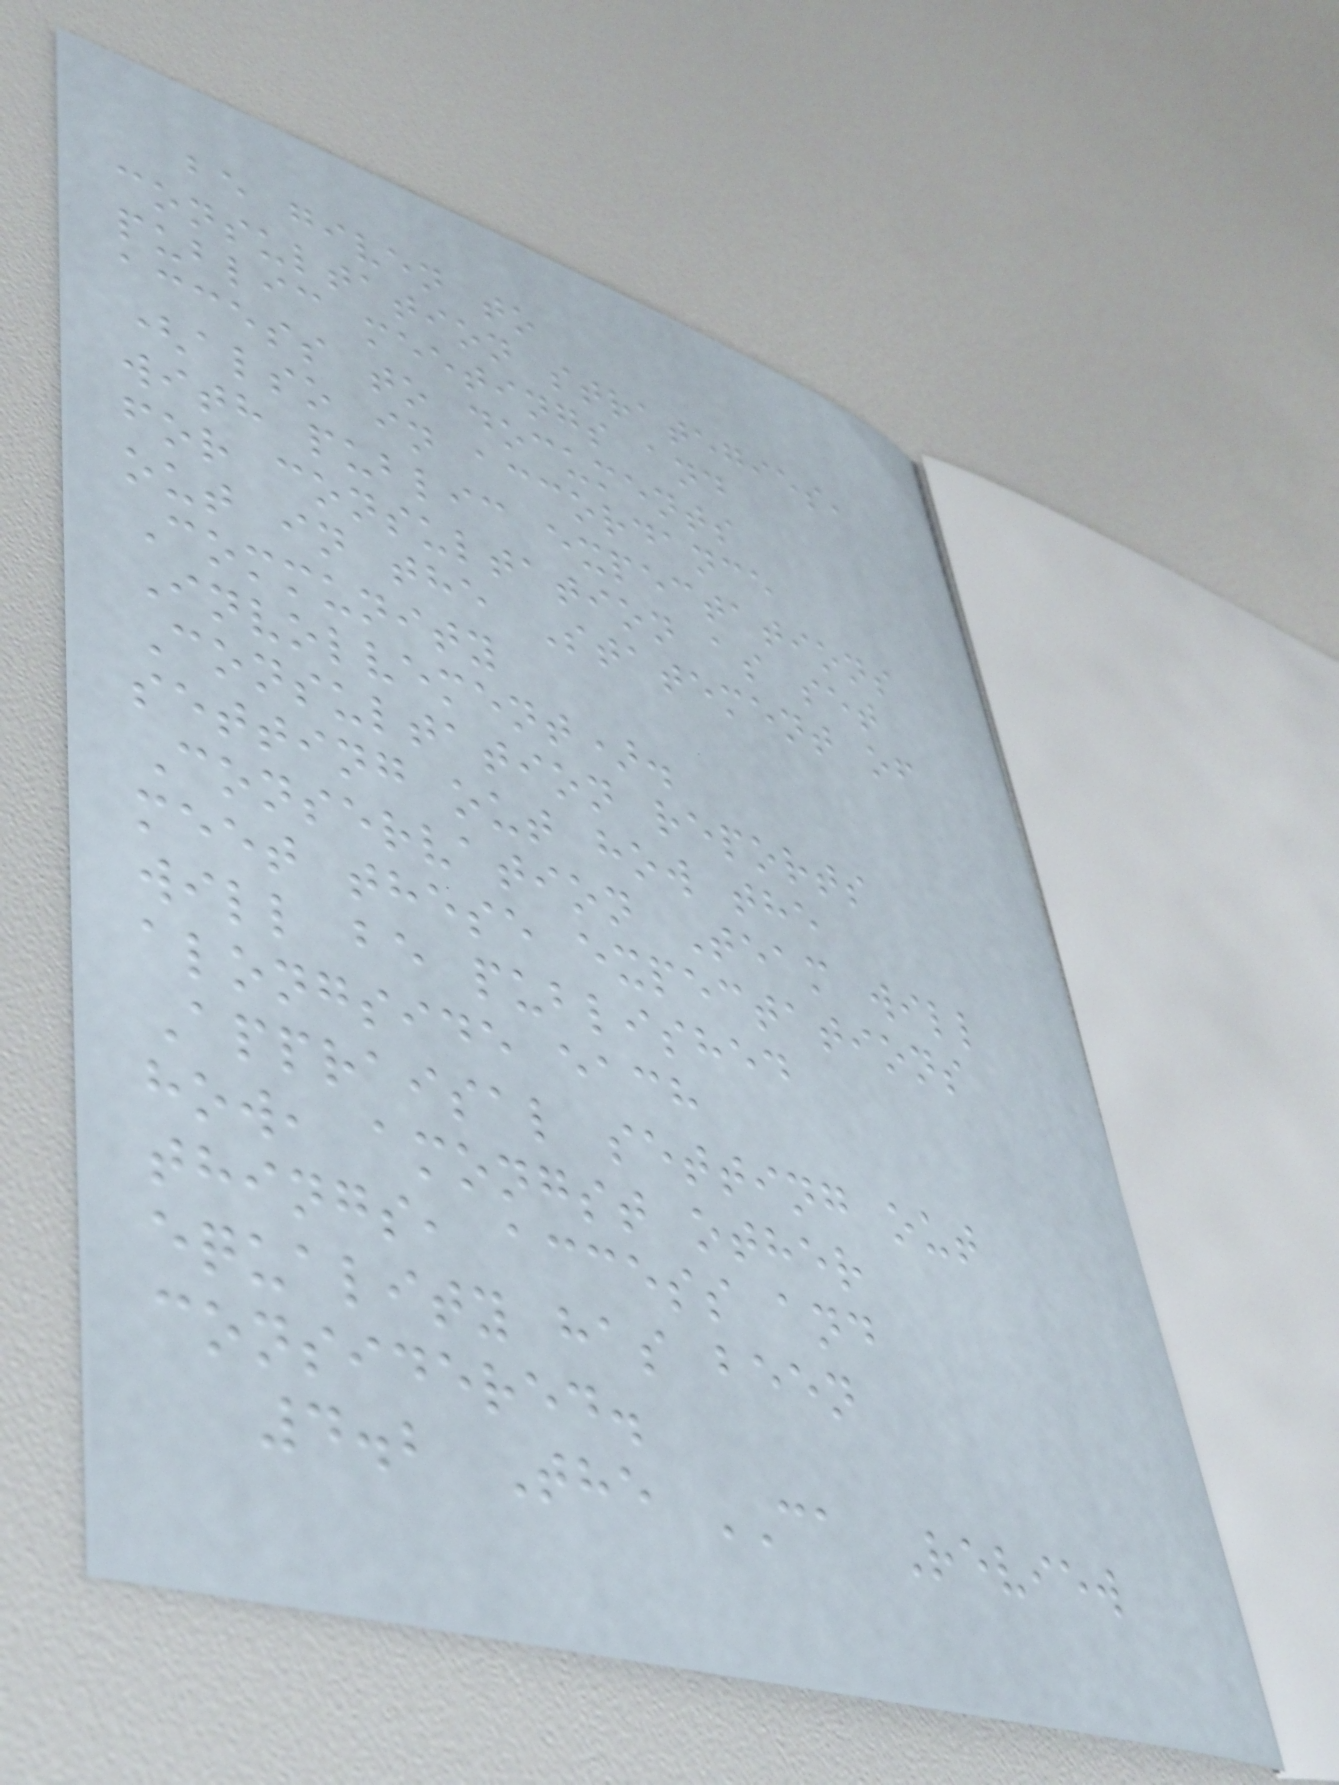be given to
consultation strategies,
public meetings and
access to documents
(also in accordance
with public expectations
for consultation as set
out in the Statement of
Community
Involvement).
Consultation reports
setting out how the
Conservation Team will
meet these expectations
will be published
alongside each
Appraisal setting out
how, amongst other
things, access and
equality has been
considered.
4.2 The CA Review
